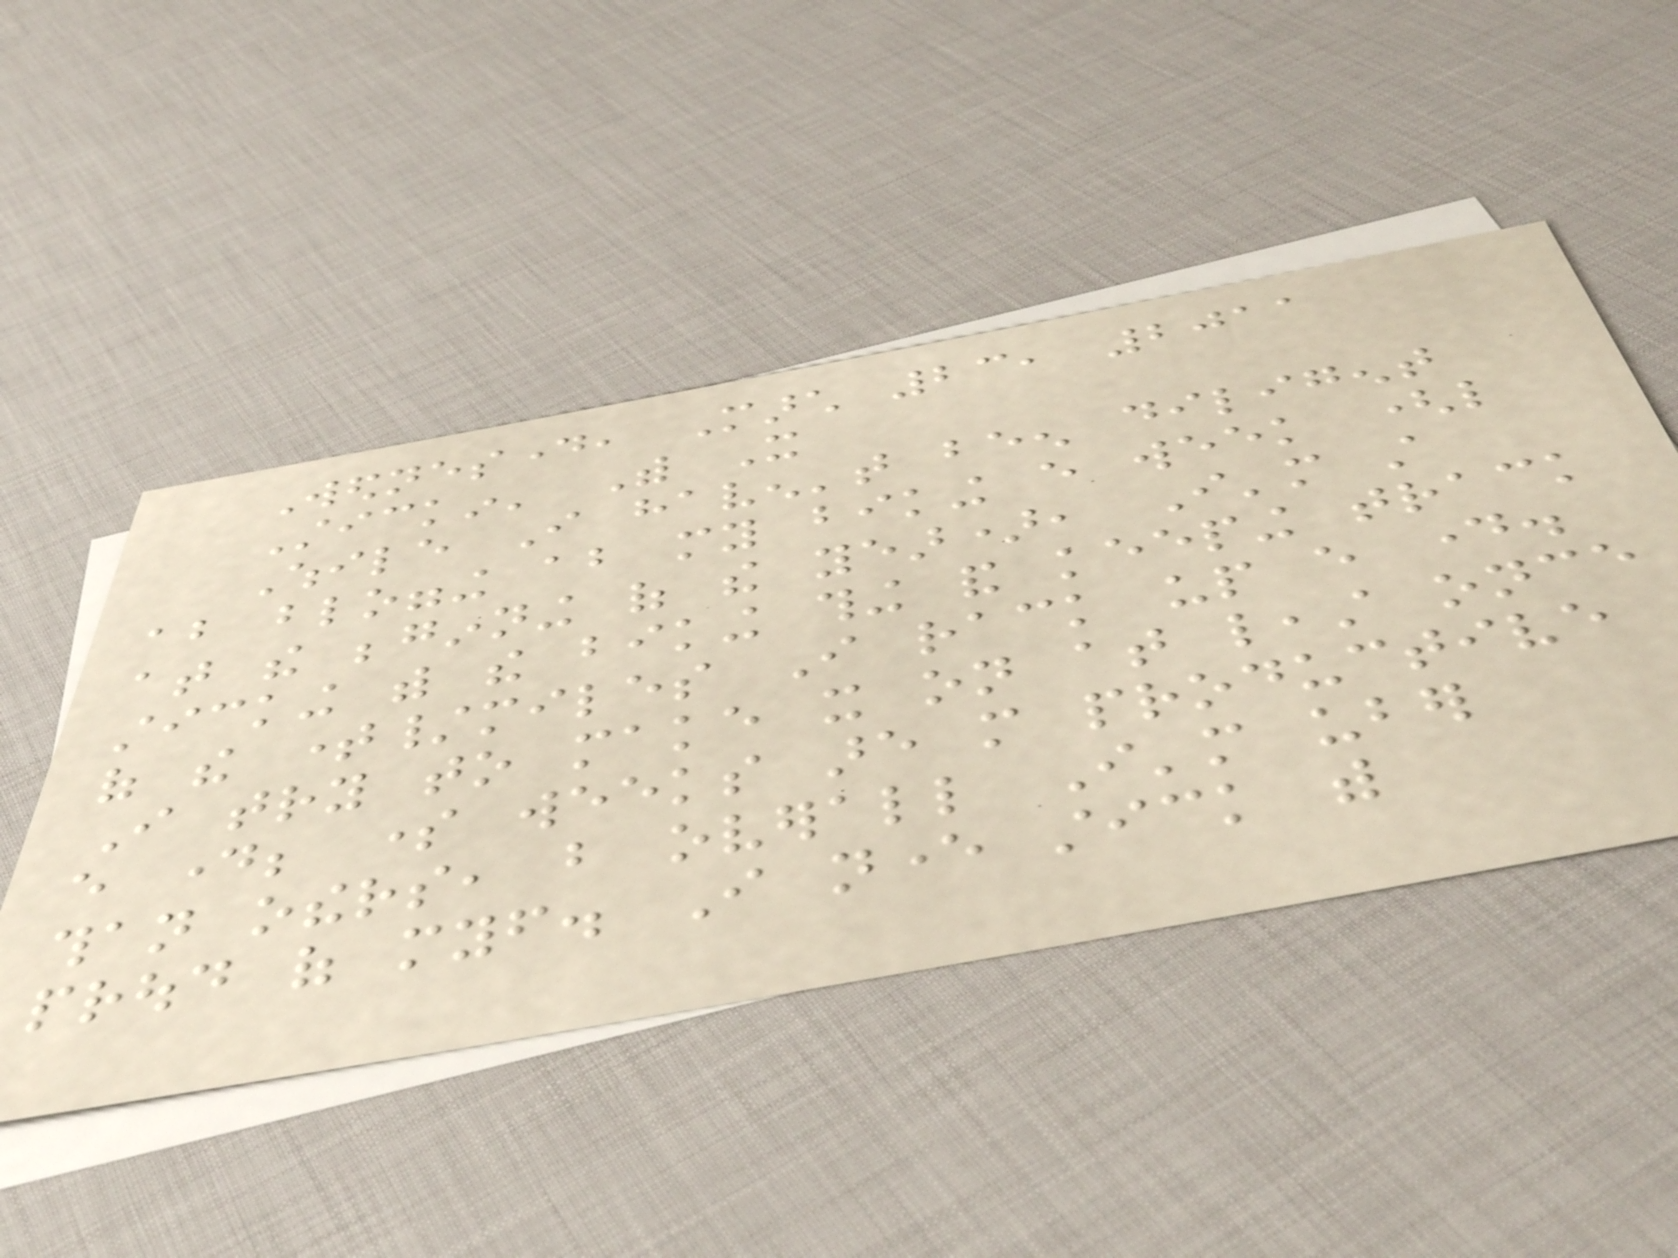Wednesday, March 23, 2011
Stickin' With It
While I haven't been diligent
about blogging about my biking every week (like
at the beginning of the year), I'm still
sticking with the biking thing and keeping track
of the time/miles I rack up every day.
I try to make it on at least once
every day; some weeks are more productive
than others, but overall I'm uber
proud of myself. I never stick with
